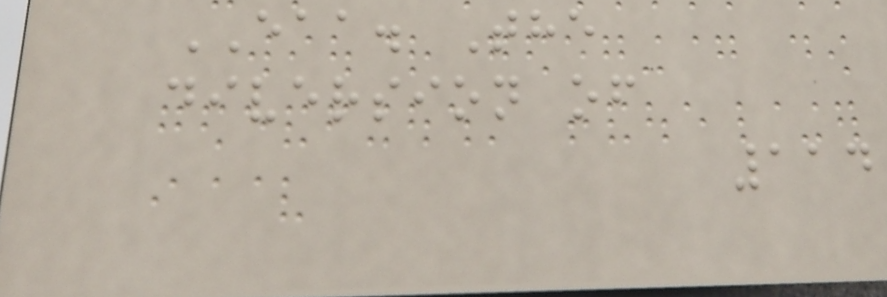EAA. The
diversion of
114
